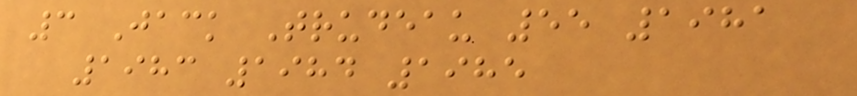3 Jack Trudeau 55 1981
1983 1984 1985
